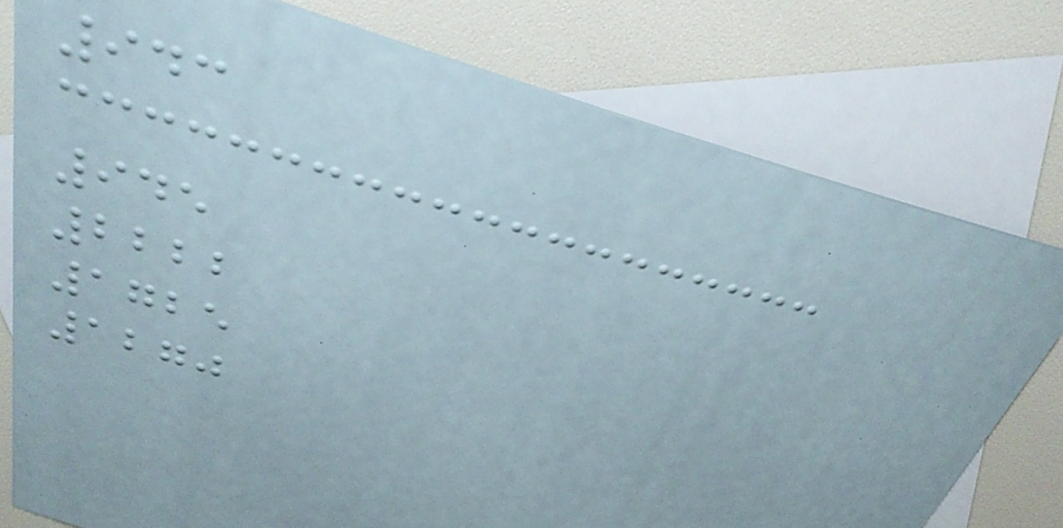943
945
2222
1725
1270
